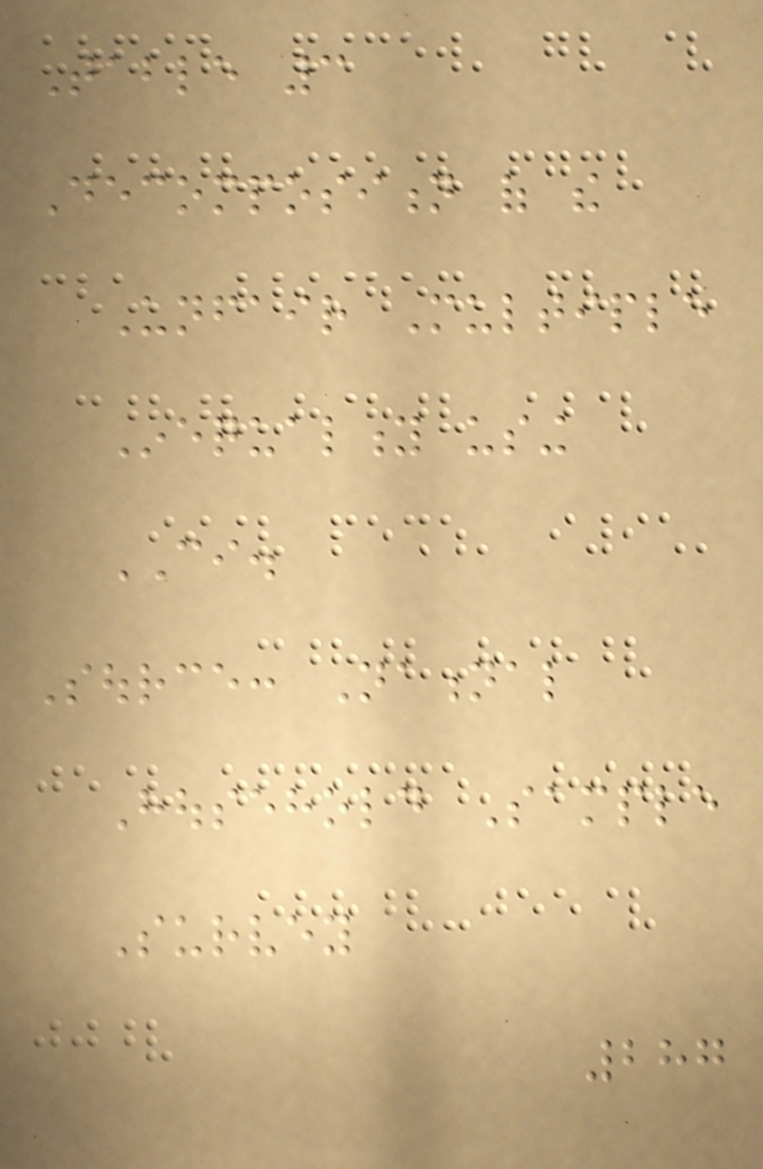Table 3
Decomposition of the
Unfair Multiple
Inequality using
CI.
Source: National
Household Sample
Survey
287
